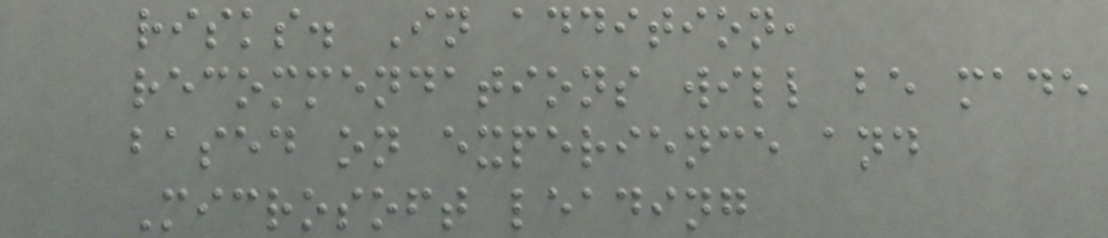risks. In addition,
recommendations will be made
based on experience and
Microsoft leading
